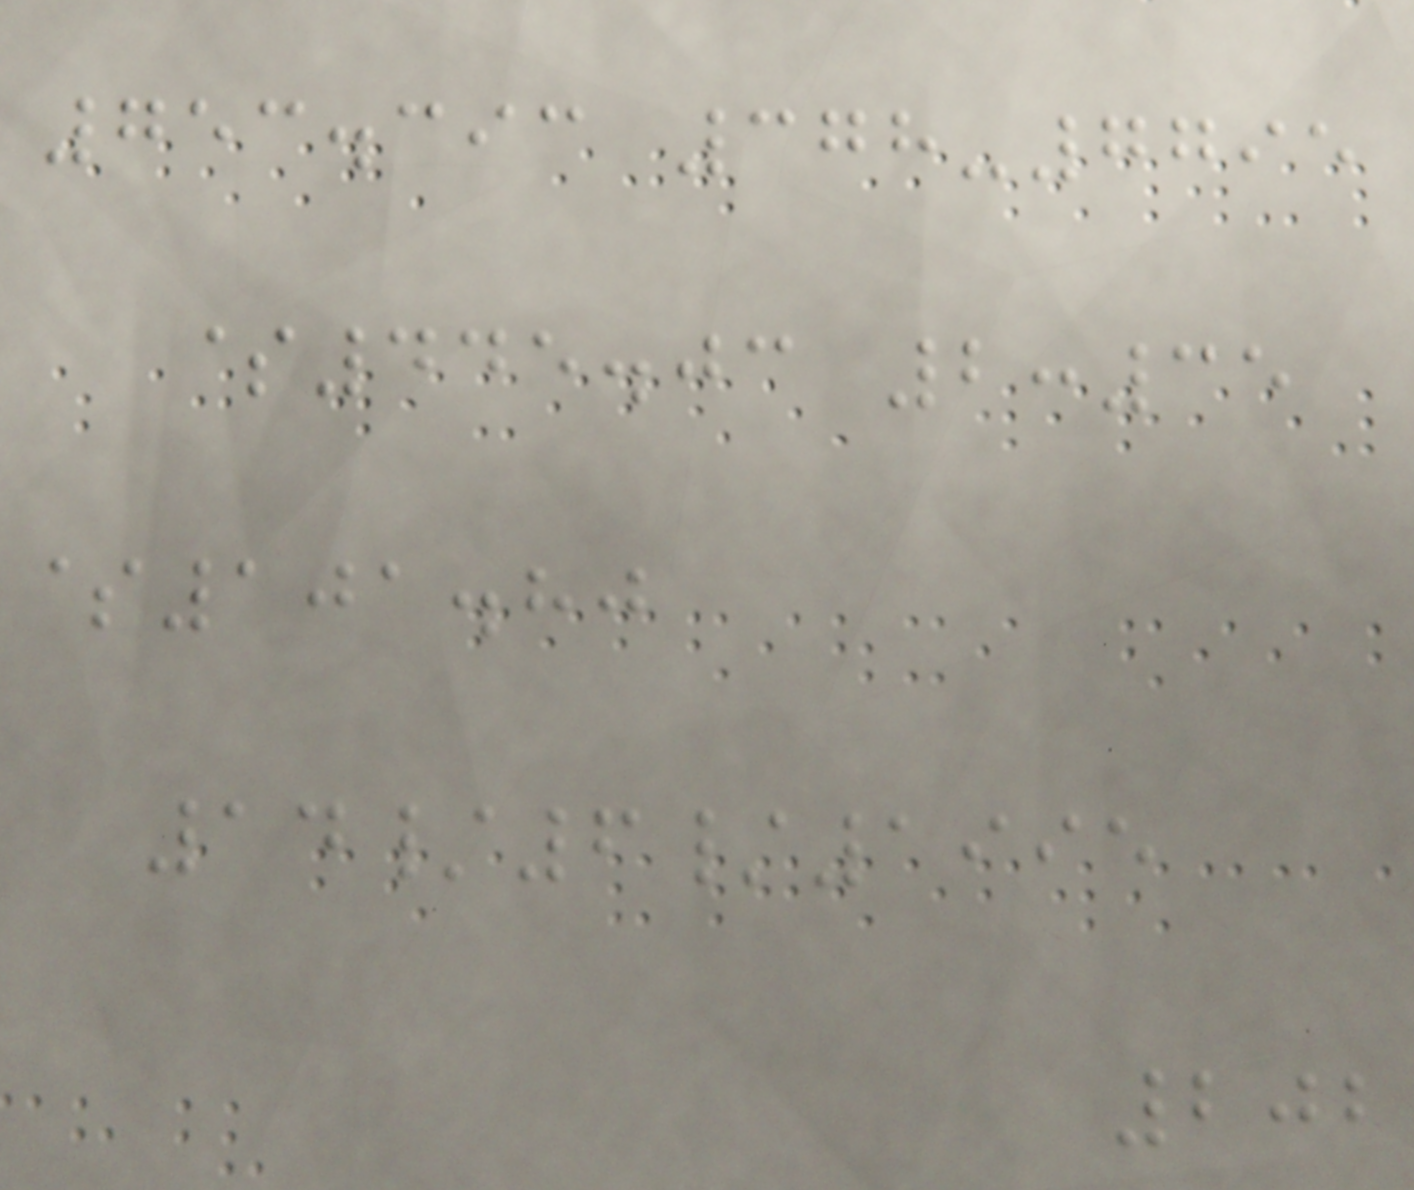753.393 378-7795
$445.03 2:35
$101.80
14/6/1995
202
